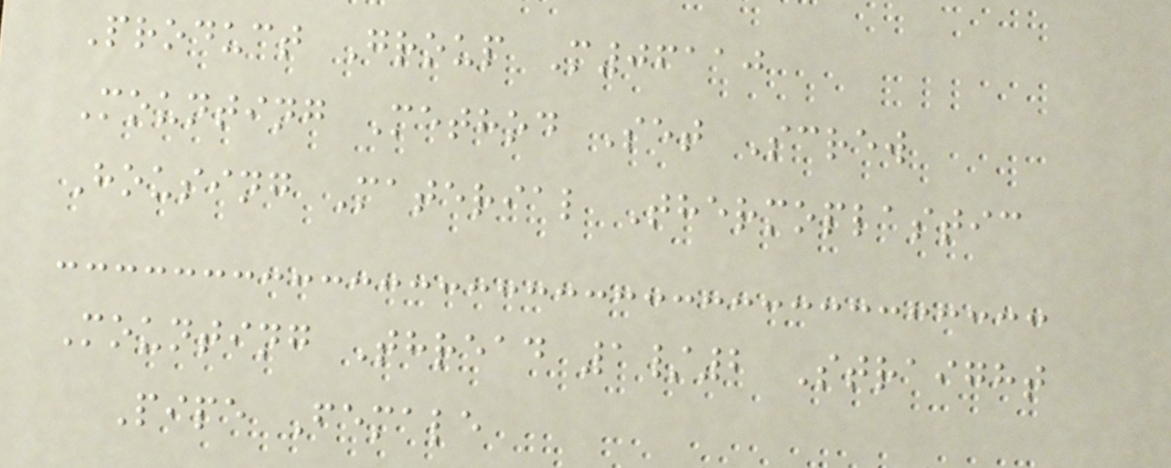Product Group M06110
Mounting Method Set Screw
Housing Material Thermoplastic
Mounting Thread 1/2 Straight
Pipe Female
